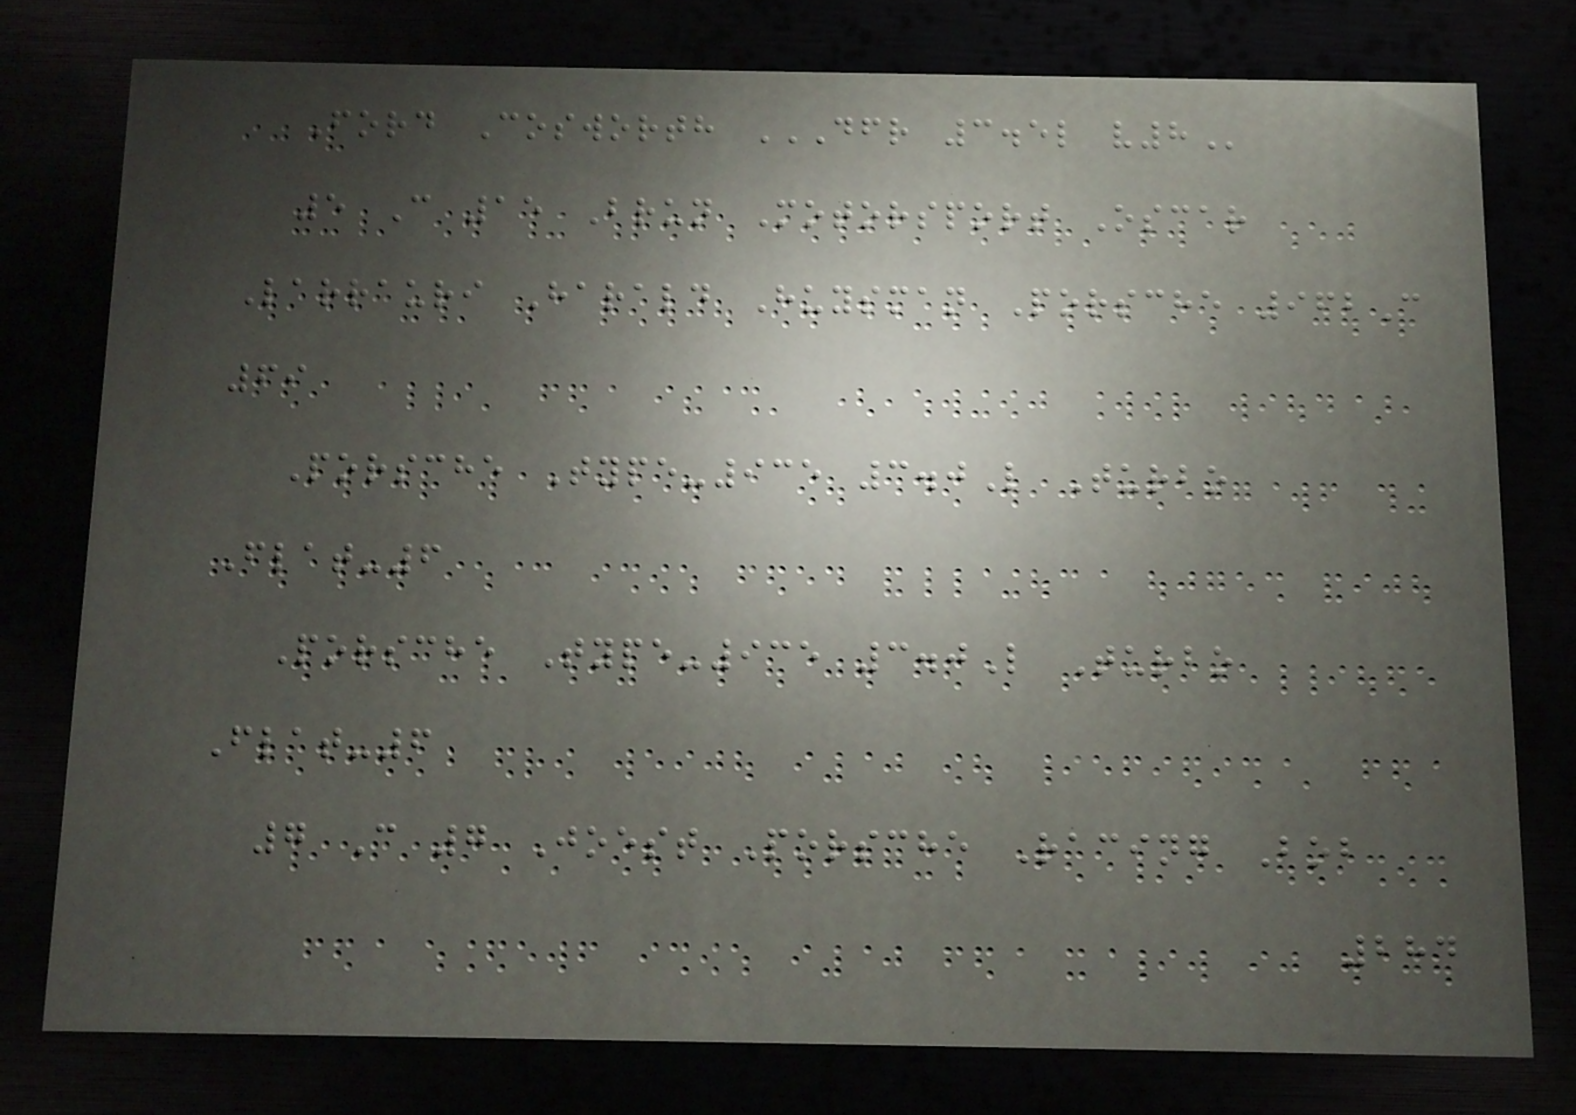Ford Cosworth DFR 3.5L V8
5 C 15 Brun Motorsport Oscar
Larrauri Harald Huysman Porsche 962C
69
Porsche Type-935 3.0L Turbo
Flat-6
Porsche Type-935 3.0L Turbo
Flat-6
7 C 7 Joest Porsche Racing Bob
284
